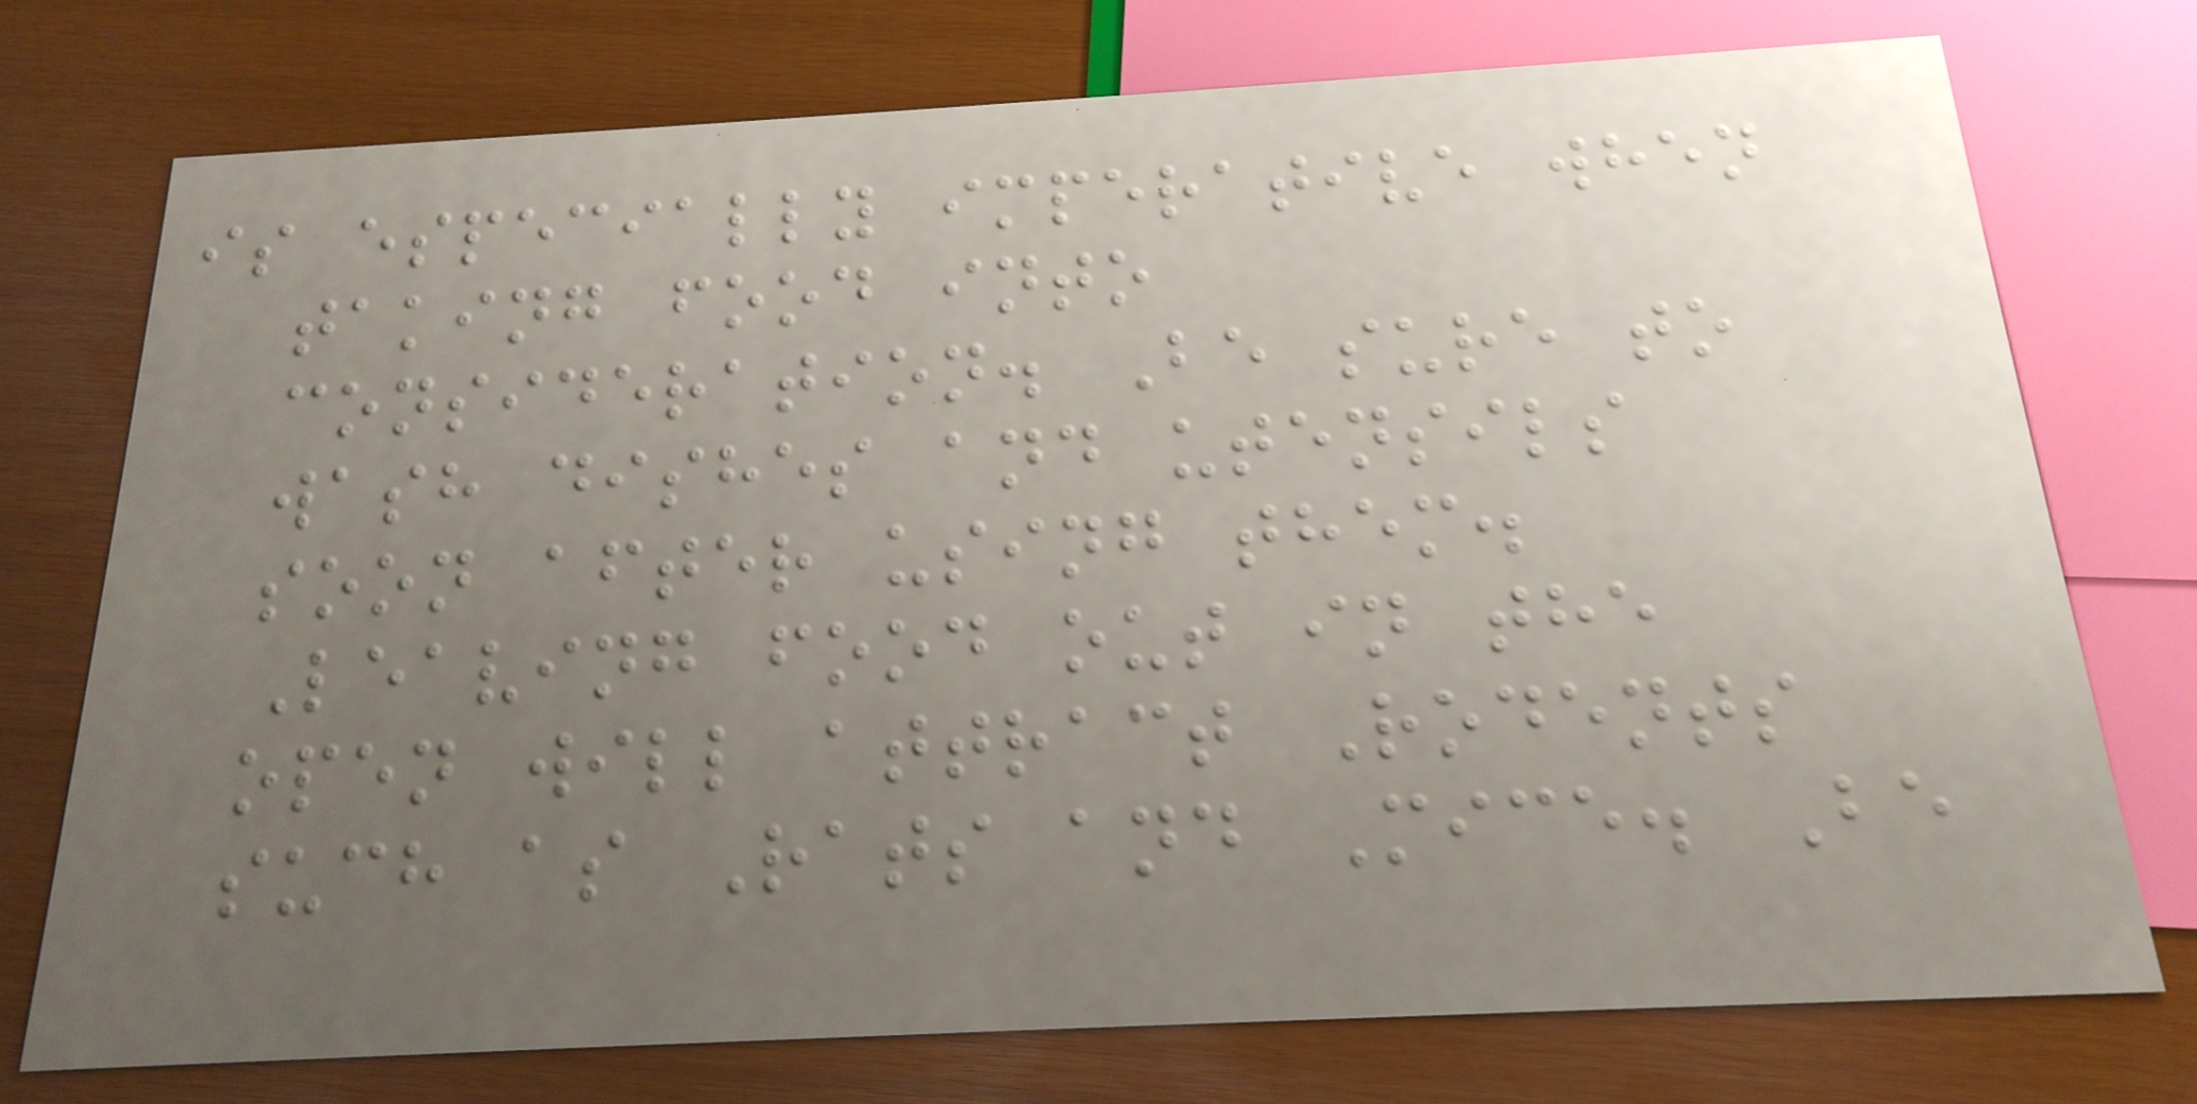is especially imperative when
taking food into
consideration. Be sure to
wash dishes and utensils
soon after using them.
Leaving food out in the
open will attract Rodents
such as Rats and Mice. Be
